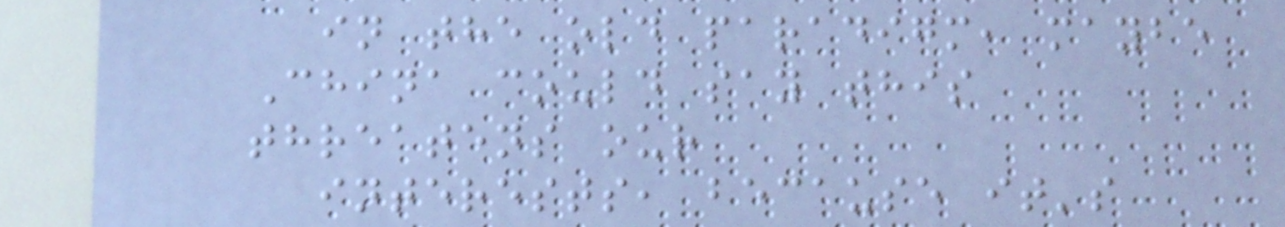in the old paradigm, maybe
China could say this
threatens our
interests, because it's
